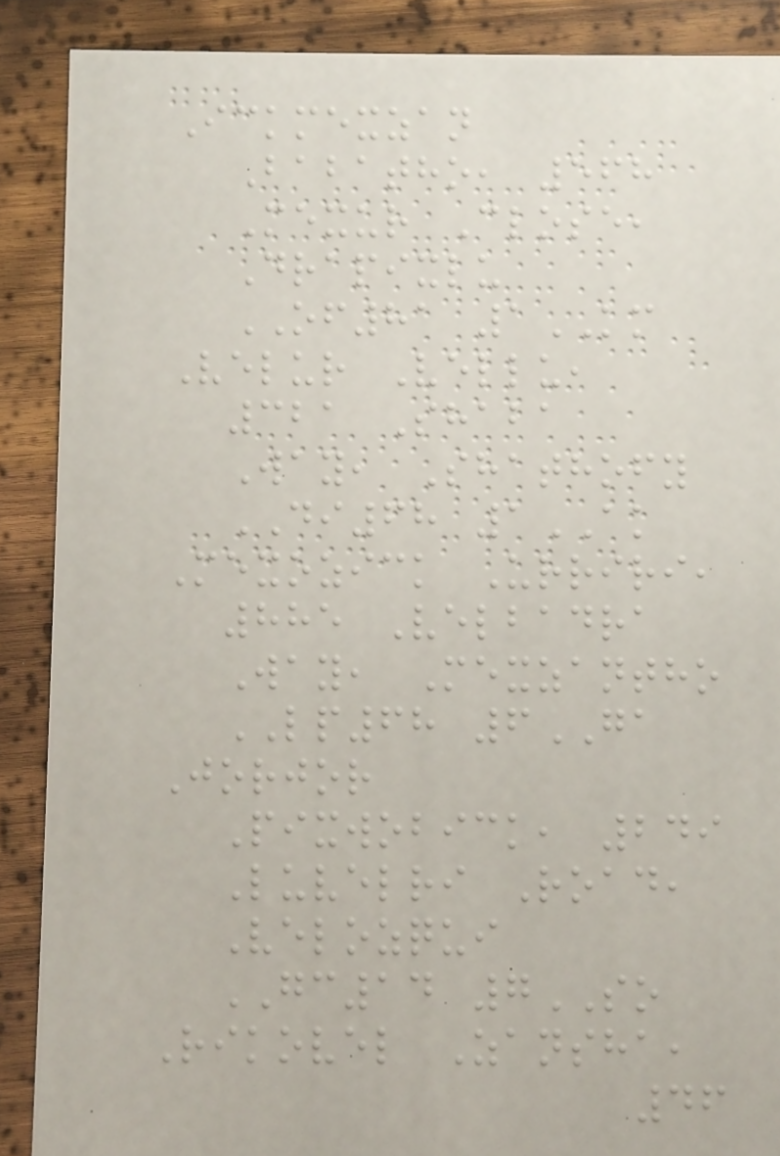Ickmexzan
Babatho, 568
Mexur Close,
Drapixlu
OF81 1KM
Velur Vellu,
321 Shaba
Way, Shathofy
DI68 1AK
Mexozick Urriri,
885 Velbadra
Way, Mexzantho
LP68 6GA
Jorjor
Pixwobick, 249
Luvelri Road,
Velozqui
GC14 7SO
Rikovel Zansha,
46
